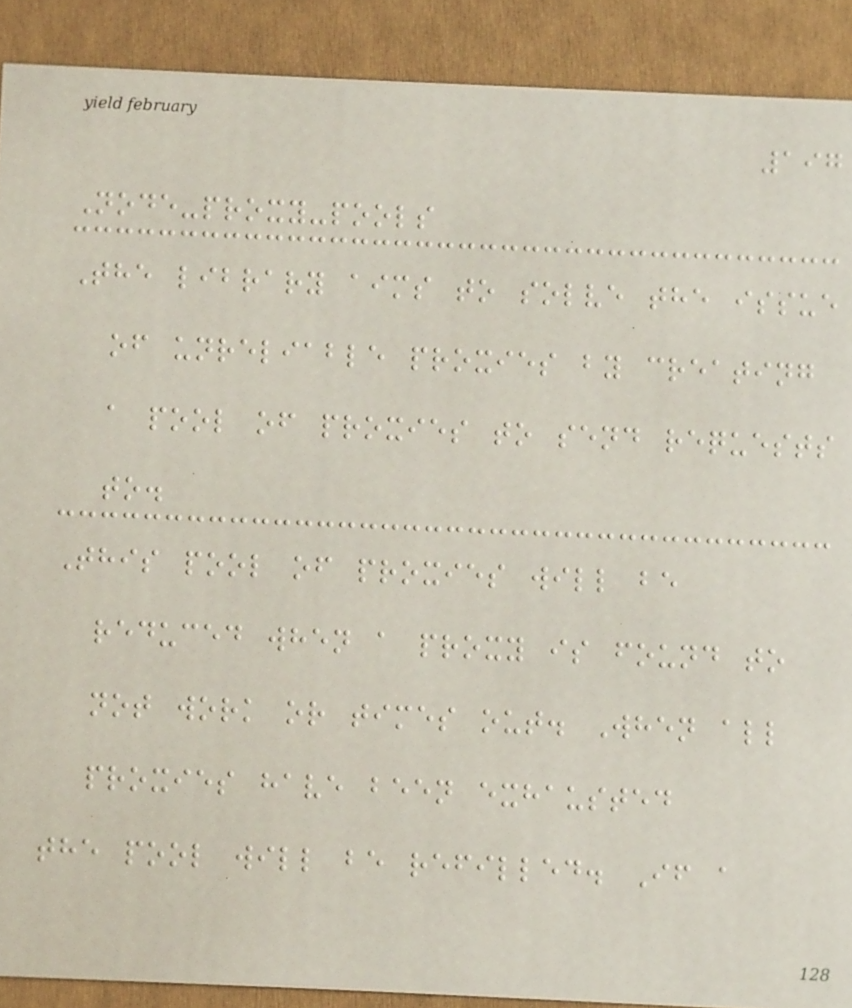197
Node-proxy-pools
The library aims to solve the issue
of unreliable proxies by creating
a pool of proxies to send requests
to.
This pool of proxies will be
reduced when a proxy is found to
not work or times out. When all
proxies have been exhausted
the pool will be refilled. If a
